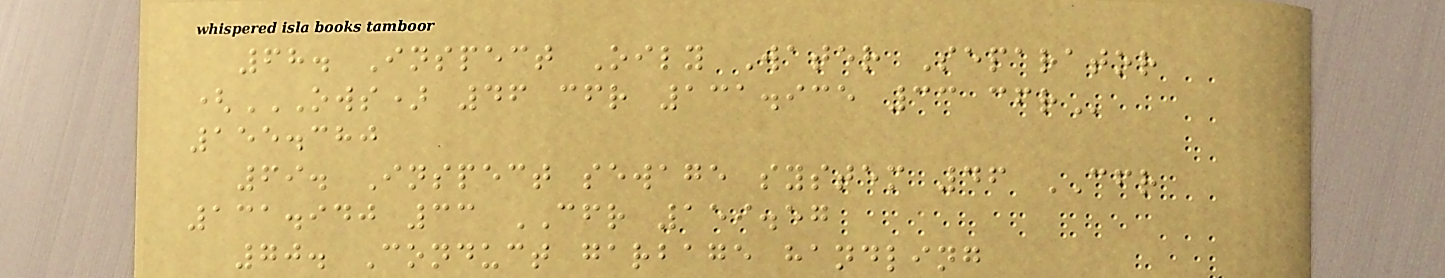68. Inspect Oily Water Separator
(OWS) 46 CFR 131.935 33 CFR
155.380
69. Inspect sewage system 46 CFR
131.940 33 CFR 159.57
70. Conduct garbage handling
